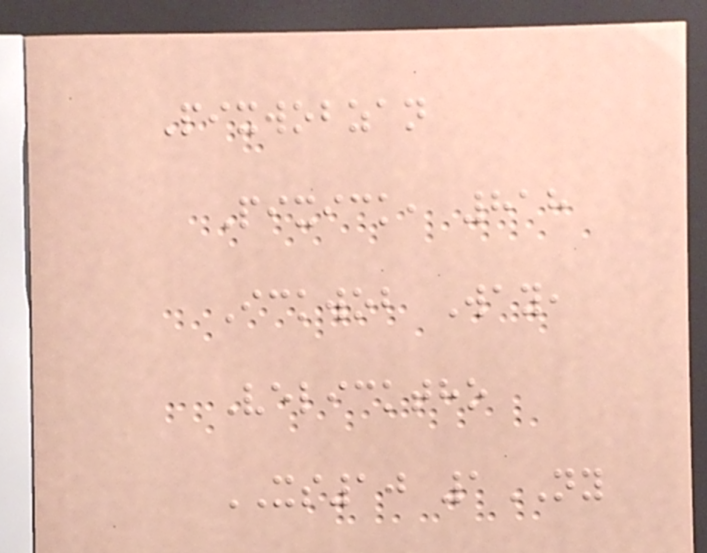Pixwobzan
Pixick, 818
Ickwob Way,
Velicktho
XS10 1NY
